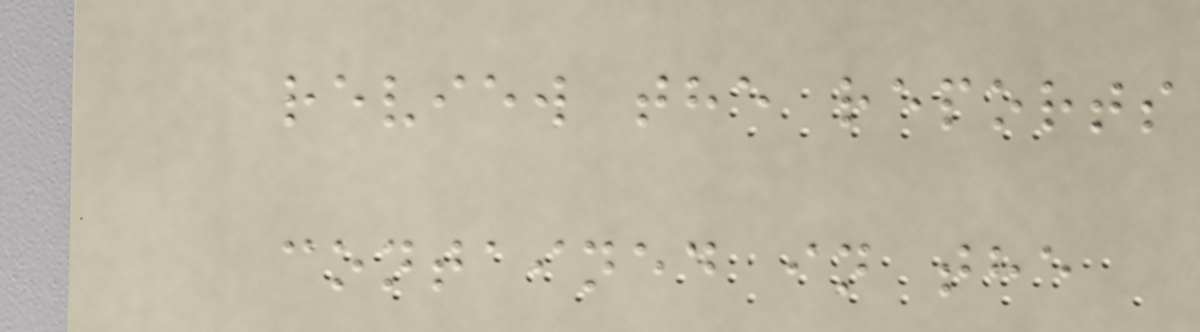review the reports
contained in the
